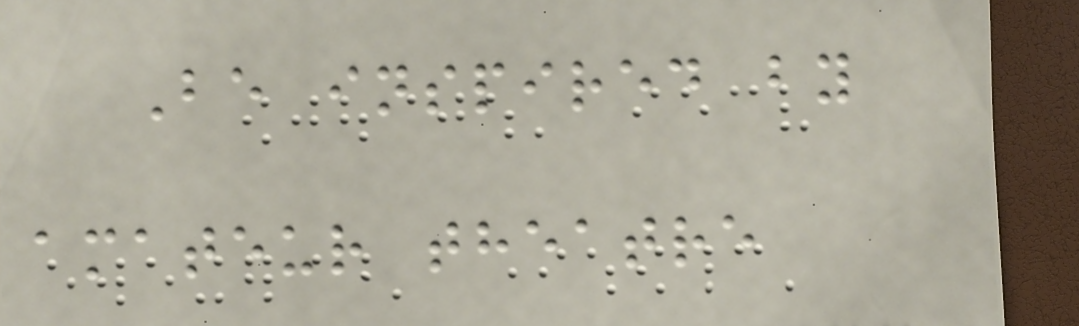Be inspired by
amateur theatre
